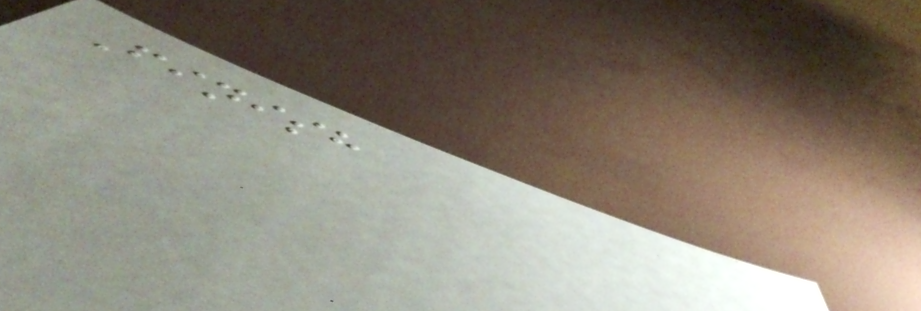Finish
